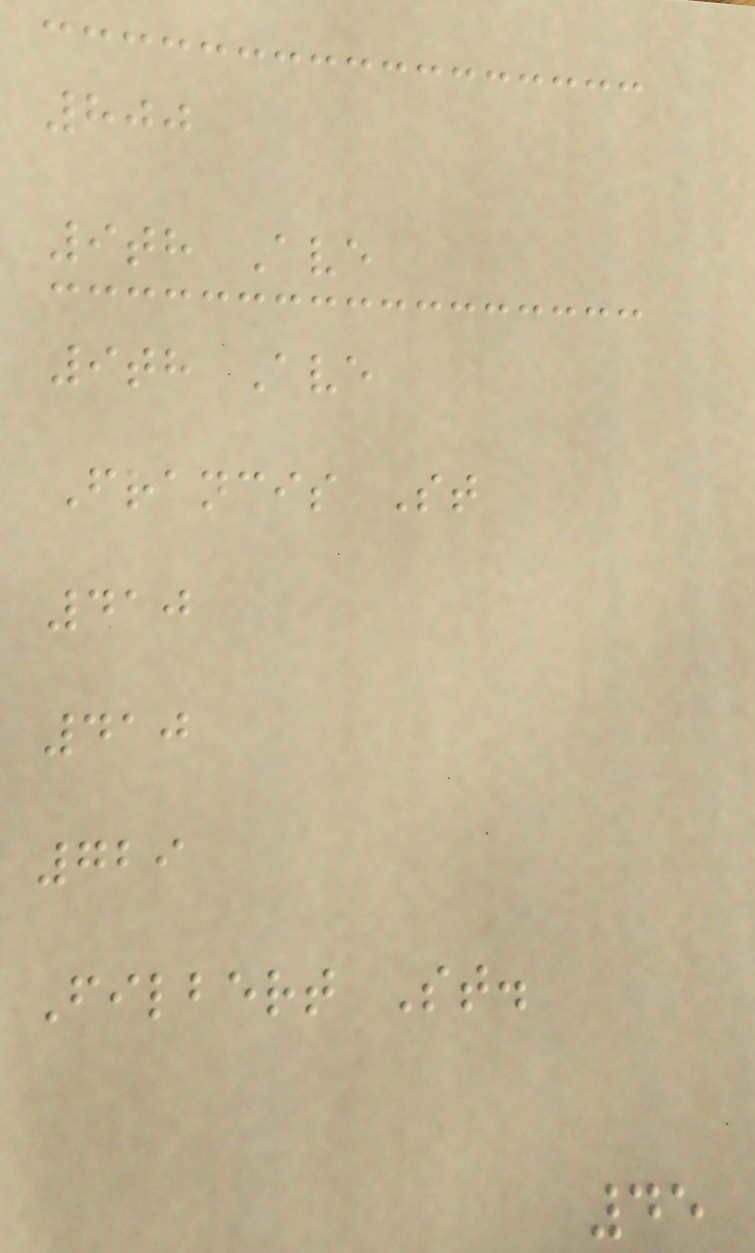800
9th Ave
9th Ave
Francis St
410
410
729
Filbert St.
45
